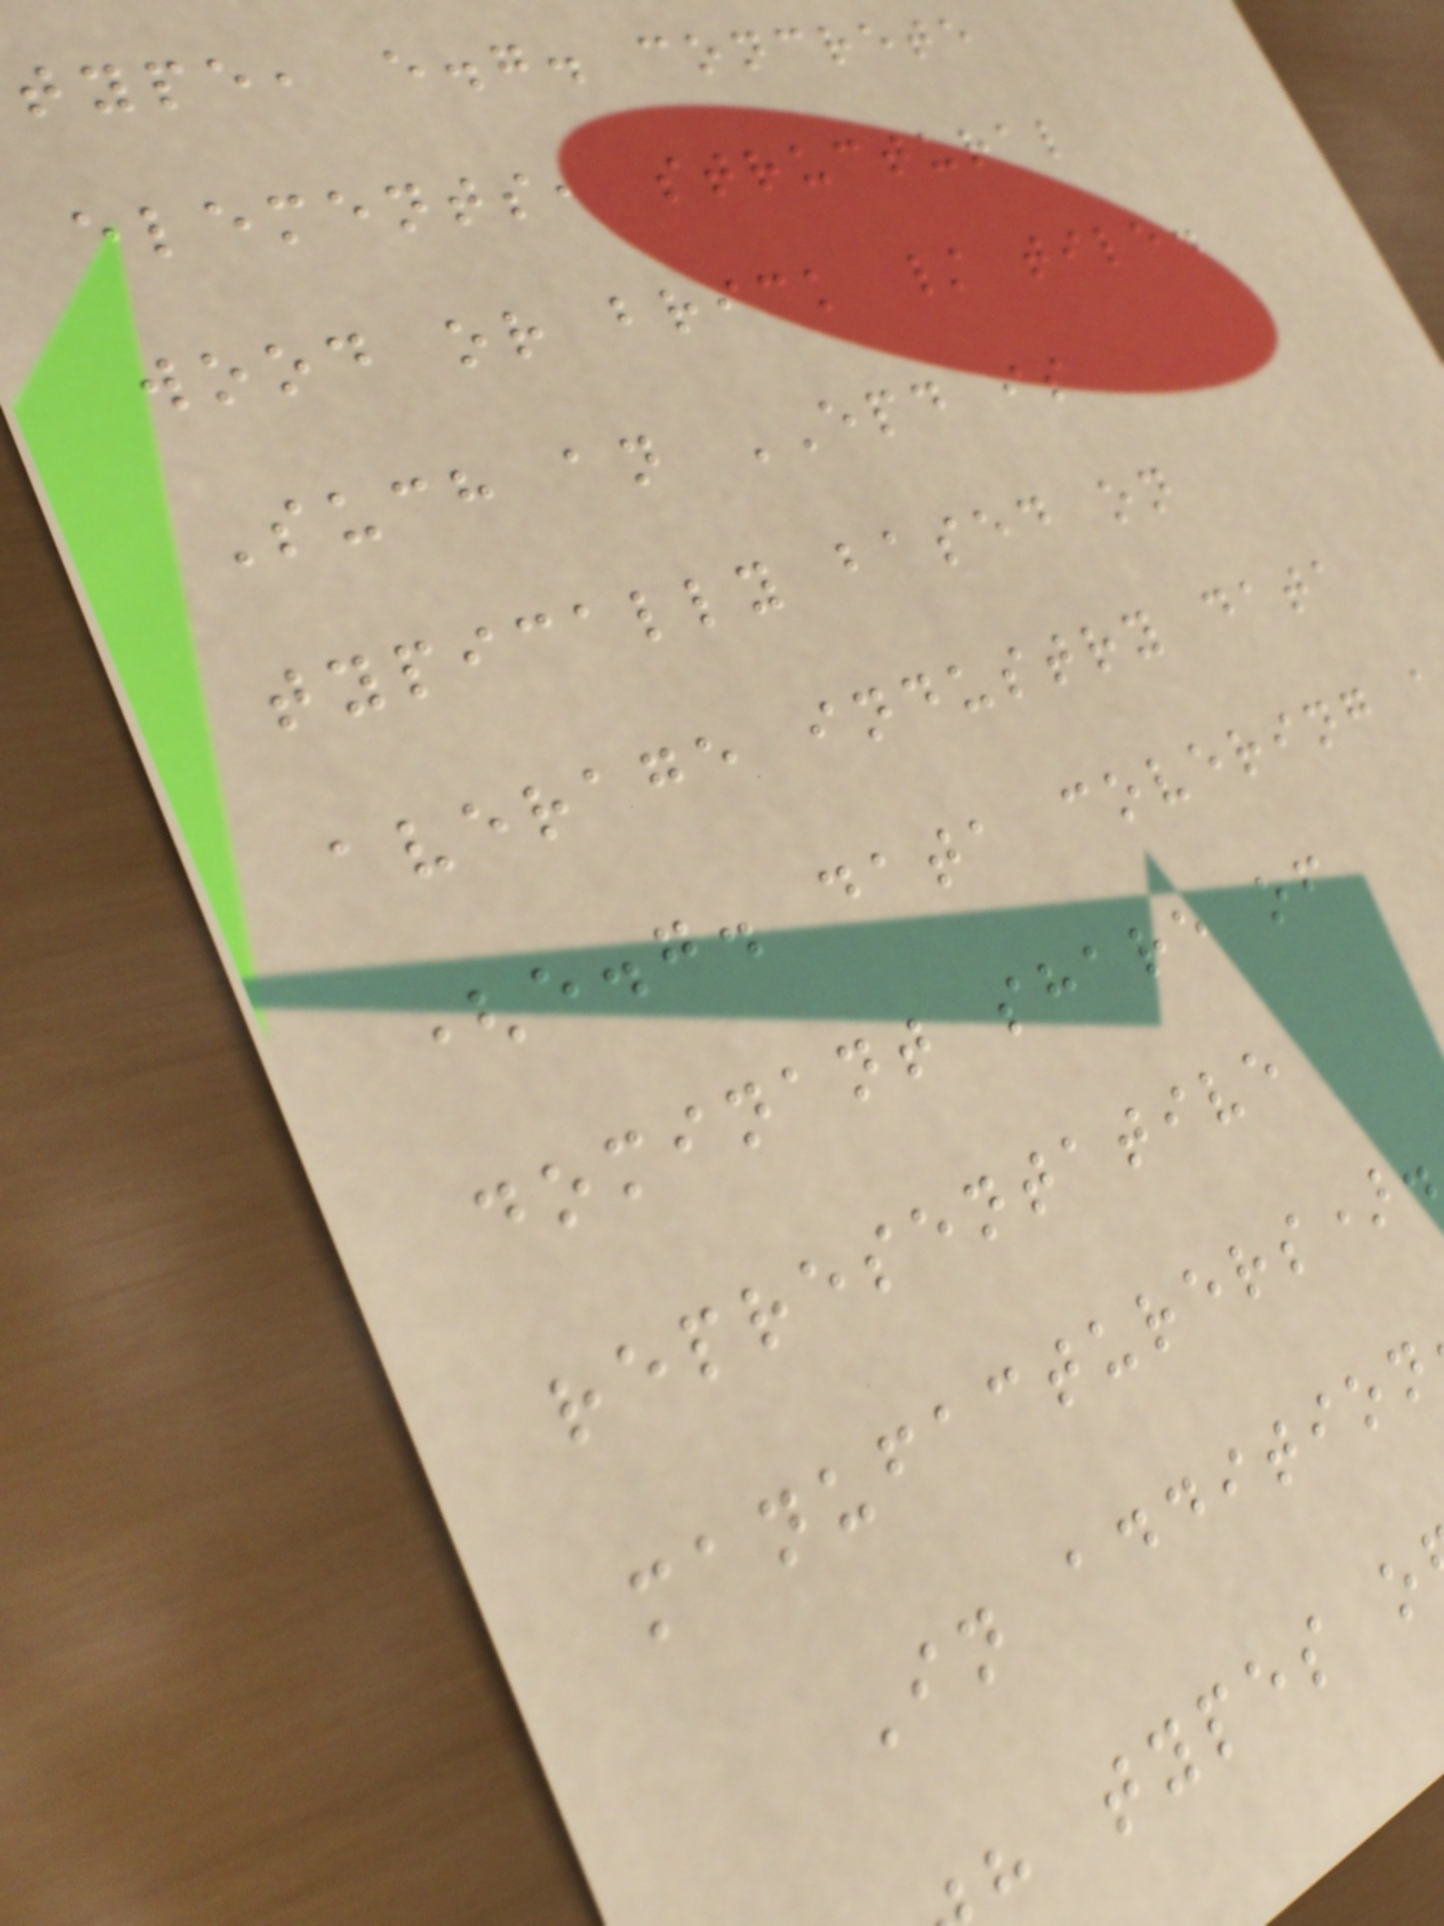type, e.g. concrete
elements, structural
wood or brick / tile.
Such an EPD is
typically based on
average industry data
(e.g. data covering
dominant share of
representative
manufacturers).
In addition
h types o
